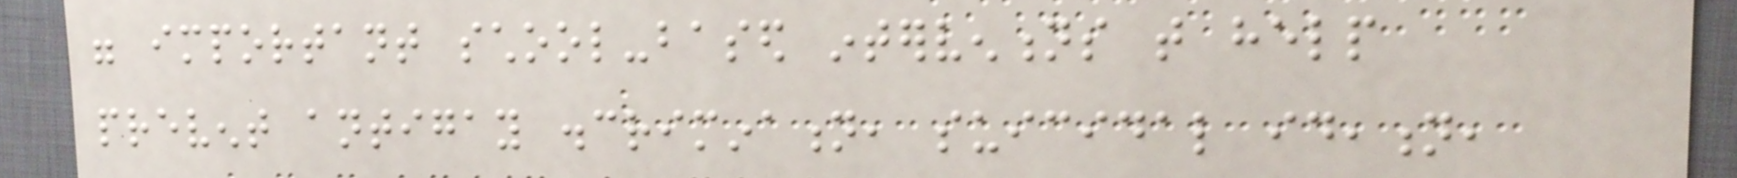were important school-based interventions that help
prevent antigay discrimination, suicidal ideation,
